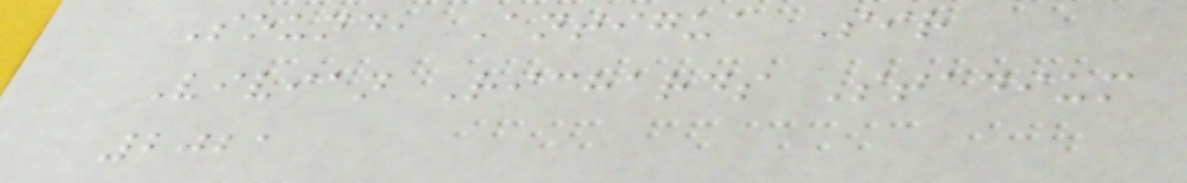Sound, Antigua Sir
Vivian Richards Stadium
2021
